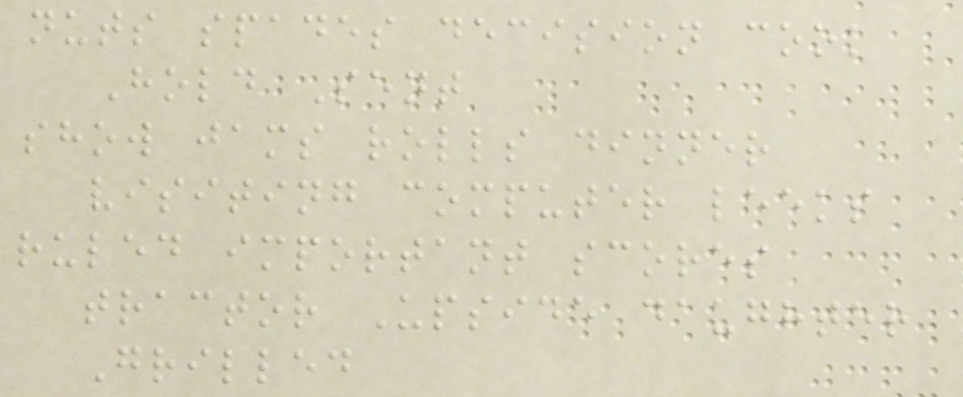nuts spades decision cook
Hold Sent
show jams rolls dinner
visiting computer leeks
ruled important scores
tractor Upside daughter
Grilled
